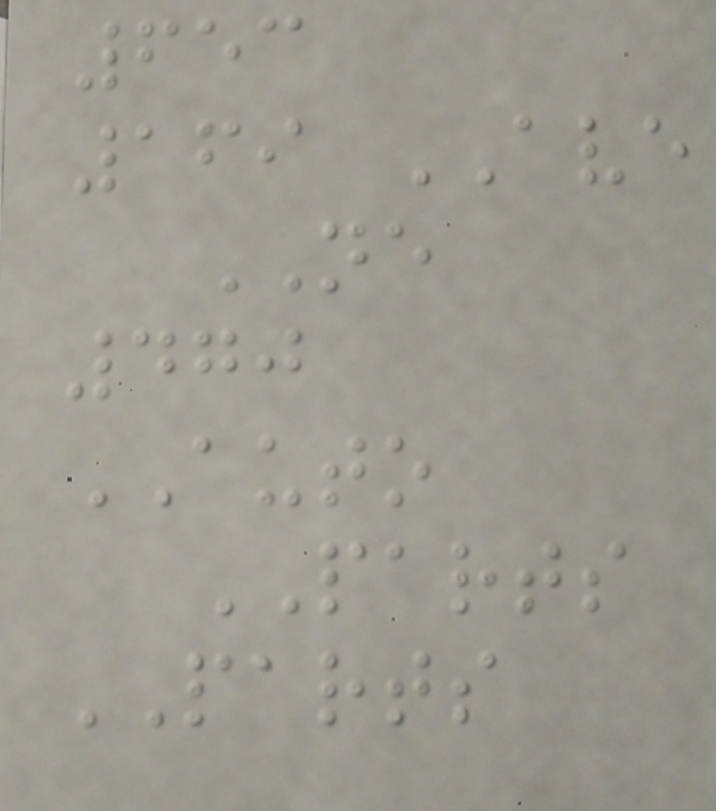653
169 AVE
NE
470
AUTO
PARTS
PARTS
